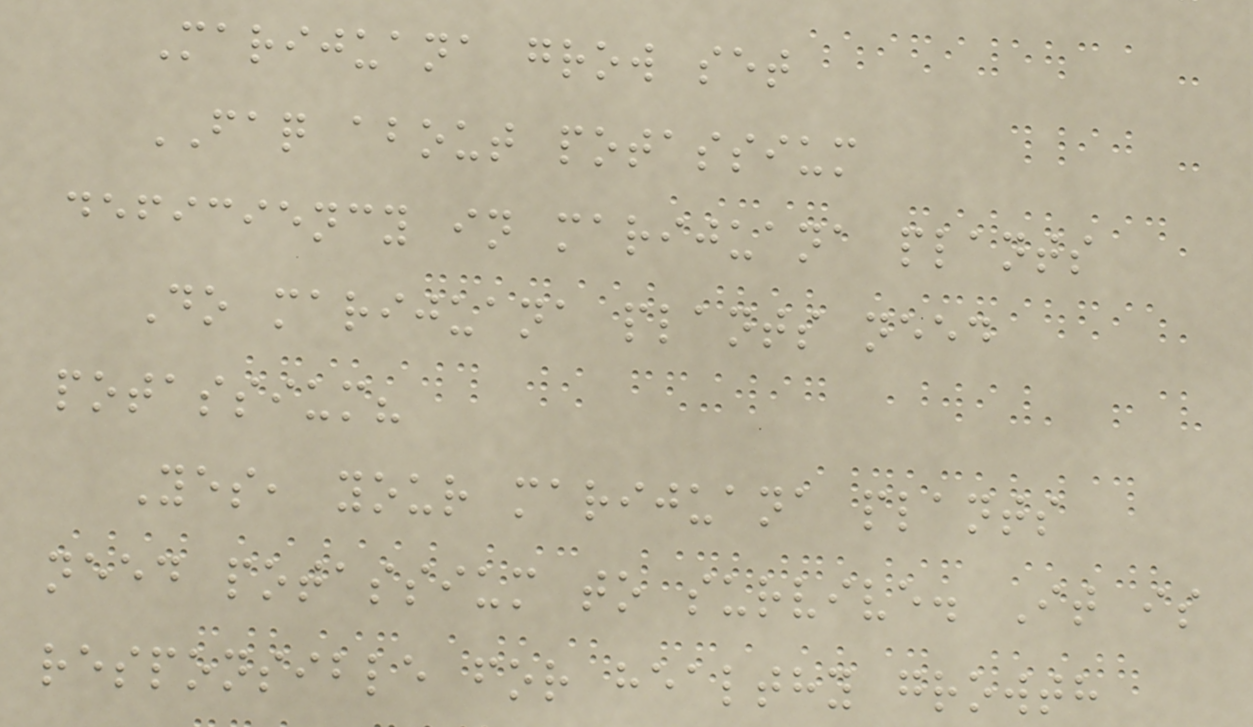Marijuana grow set
FAQ about potassium
deficiency in marijuana plants
Do marijuana plants need
potassium?
Yes, your marijuana plants
need potassium to survive. It is
responsible for healthy growth
